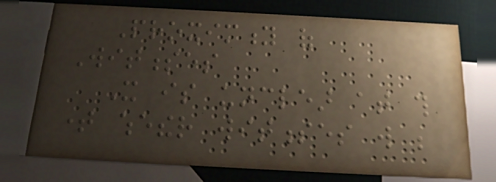Proximity of
Witnesses
It is unclear at this
time whether witnesses will be
